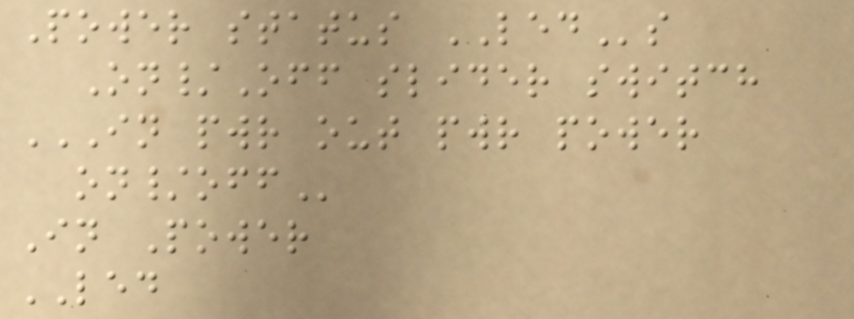Power status LEDs
On/Off slider switch
IN PWR OUT PWR POWER
ON/OFF
In Power
LED
